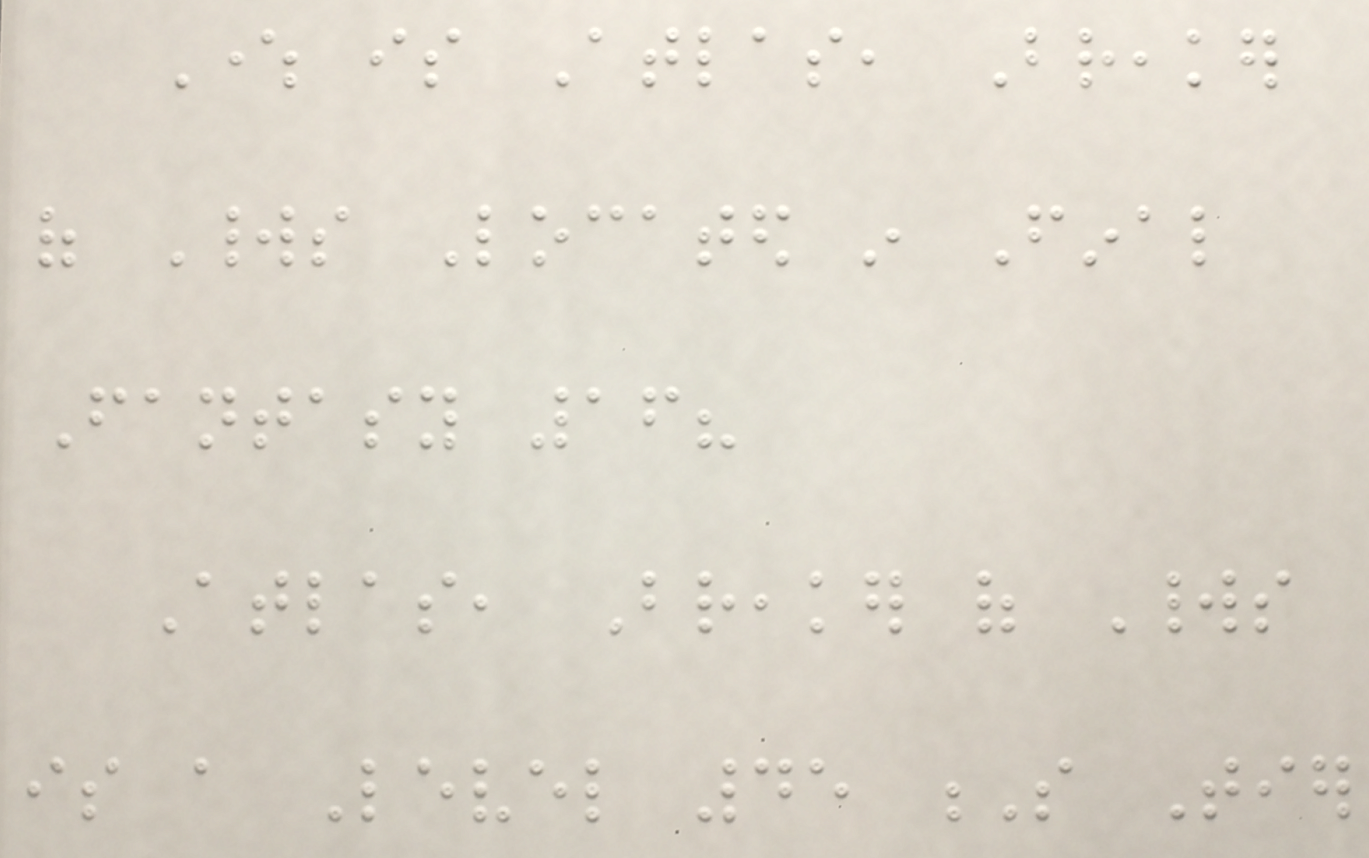Where is Atlas, Breaker
of Worlds Located in Final
Fantasy 16?
Atlas, Breaker of Worlds
is a Level 45 S Tier
